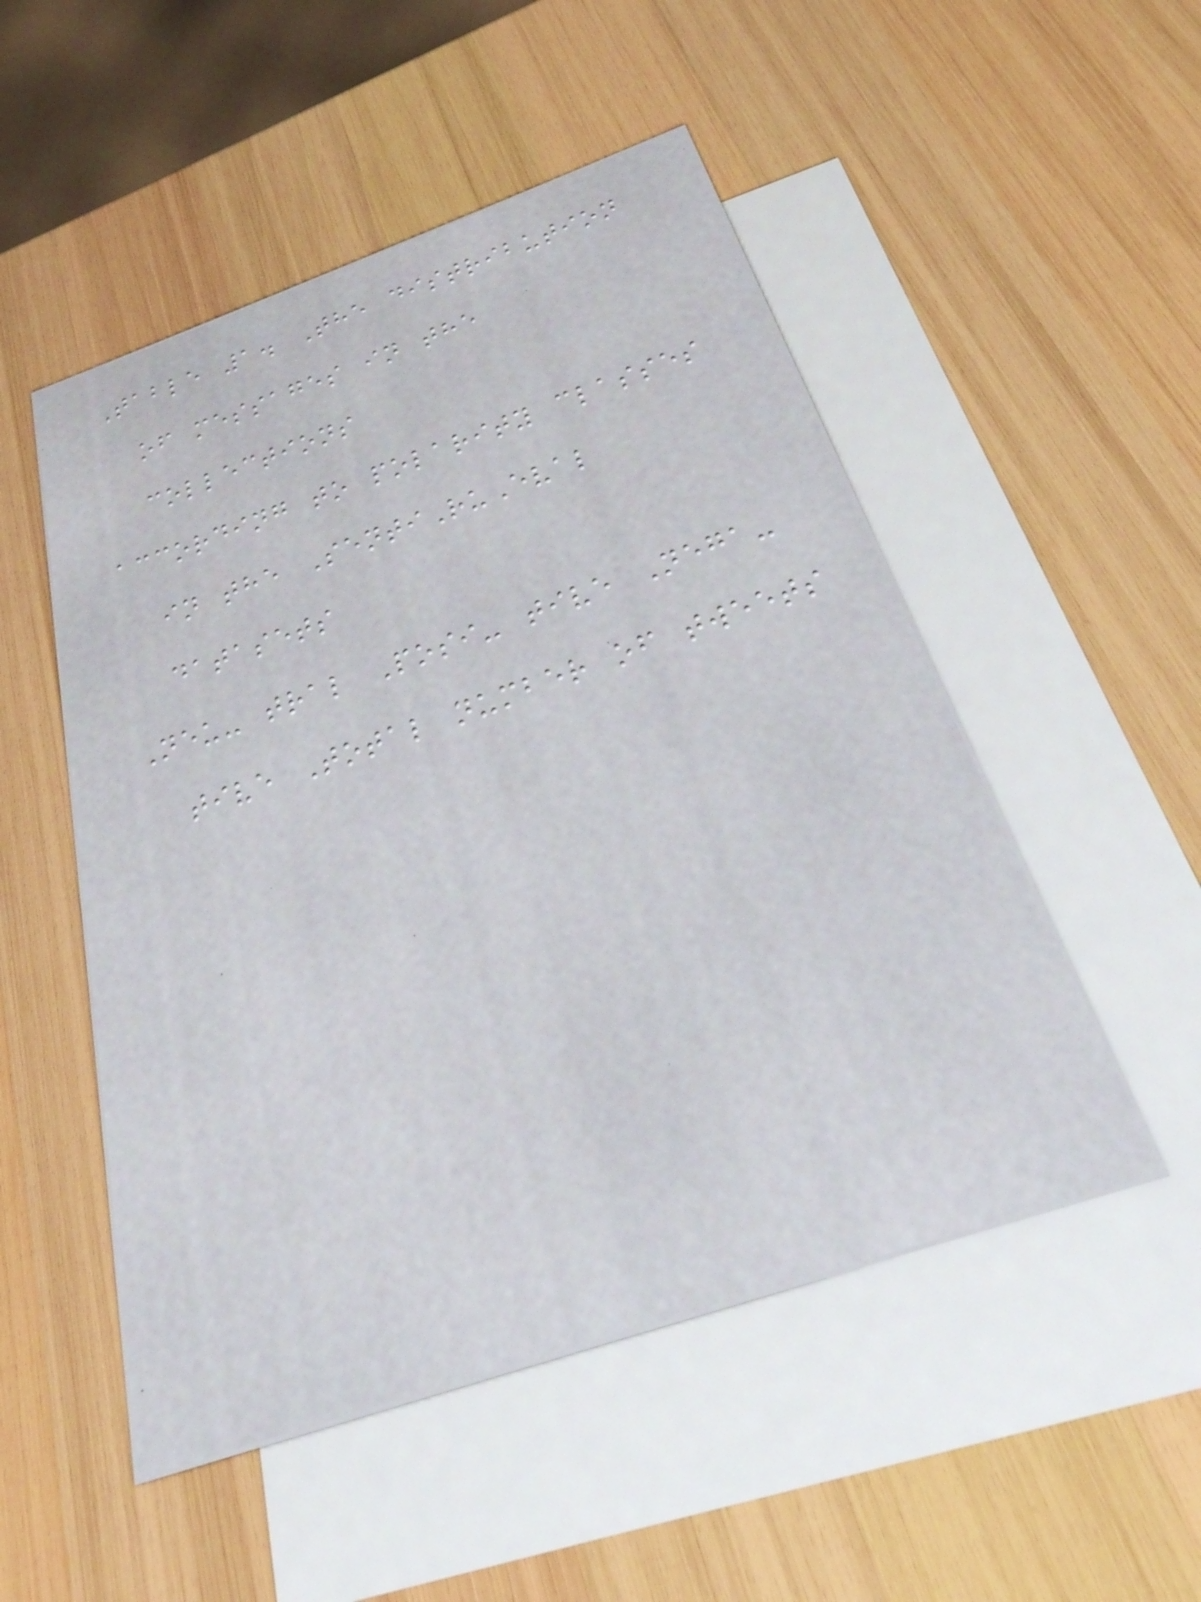Table 1. The distribution
of messages in the
collections
according to polarity classes
in the SentiRuEval
datasets
Neu- tral Posi- tive Nega-
tive Total number of tweets
